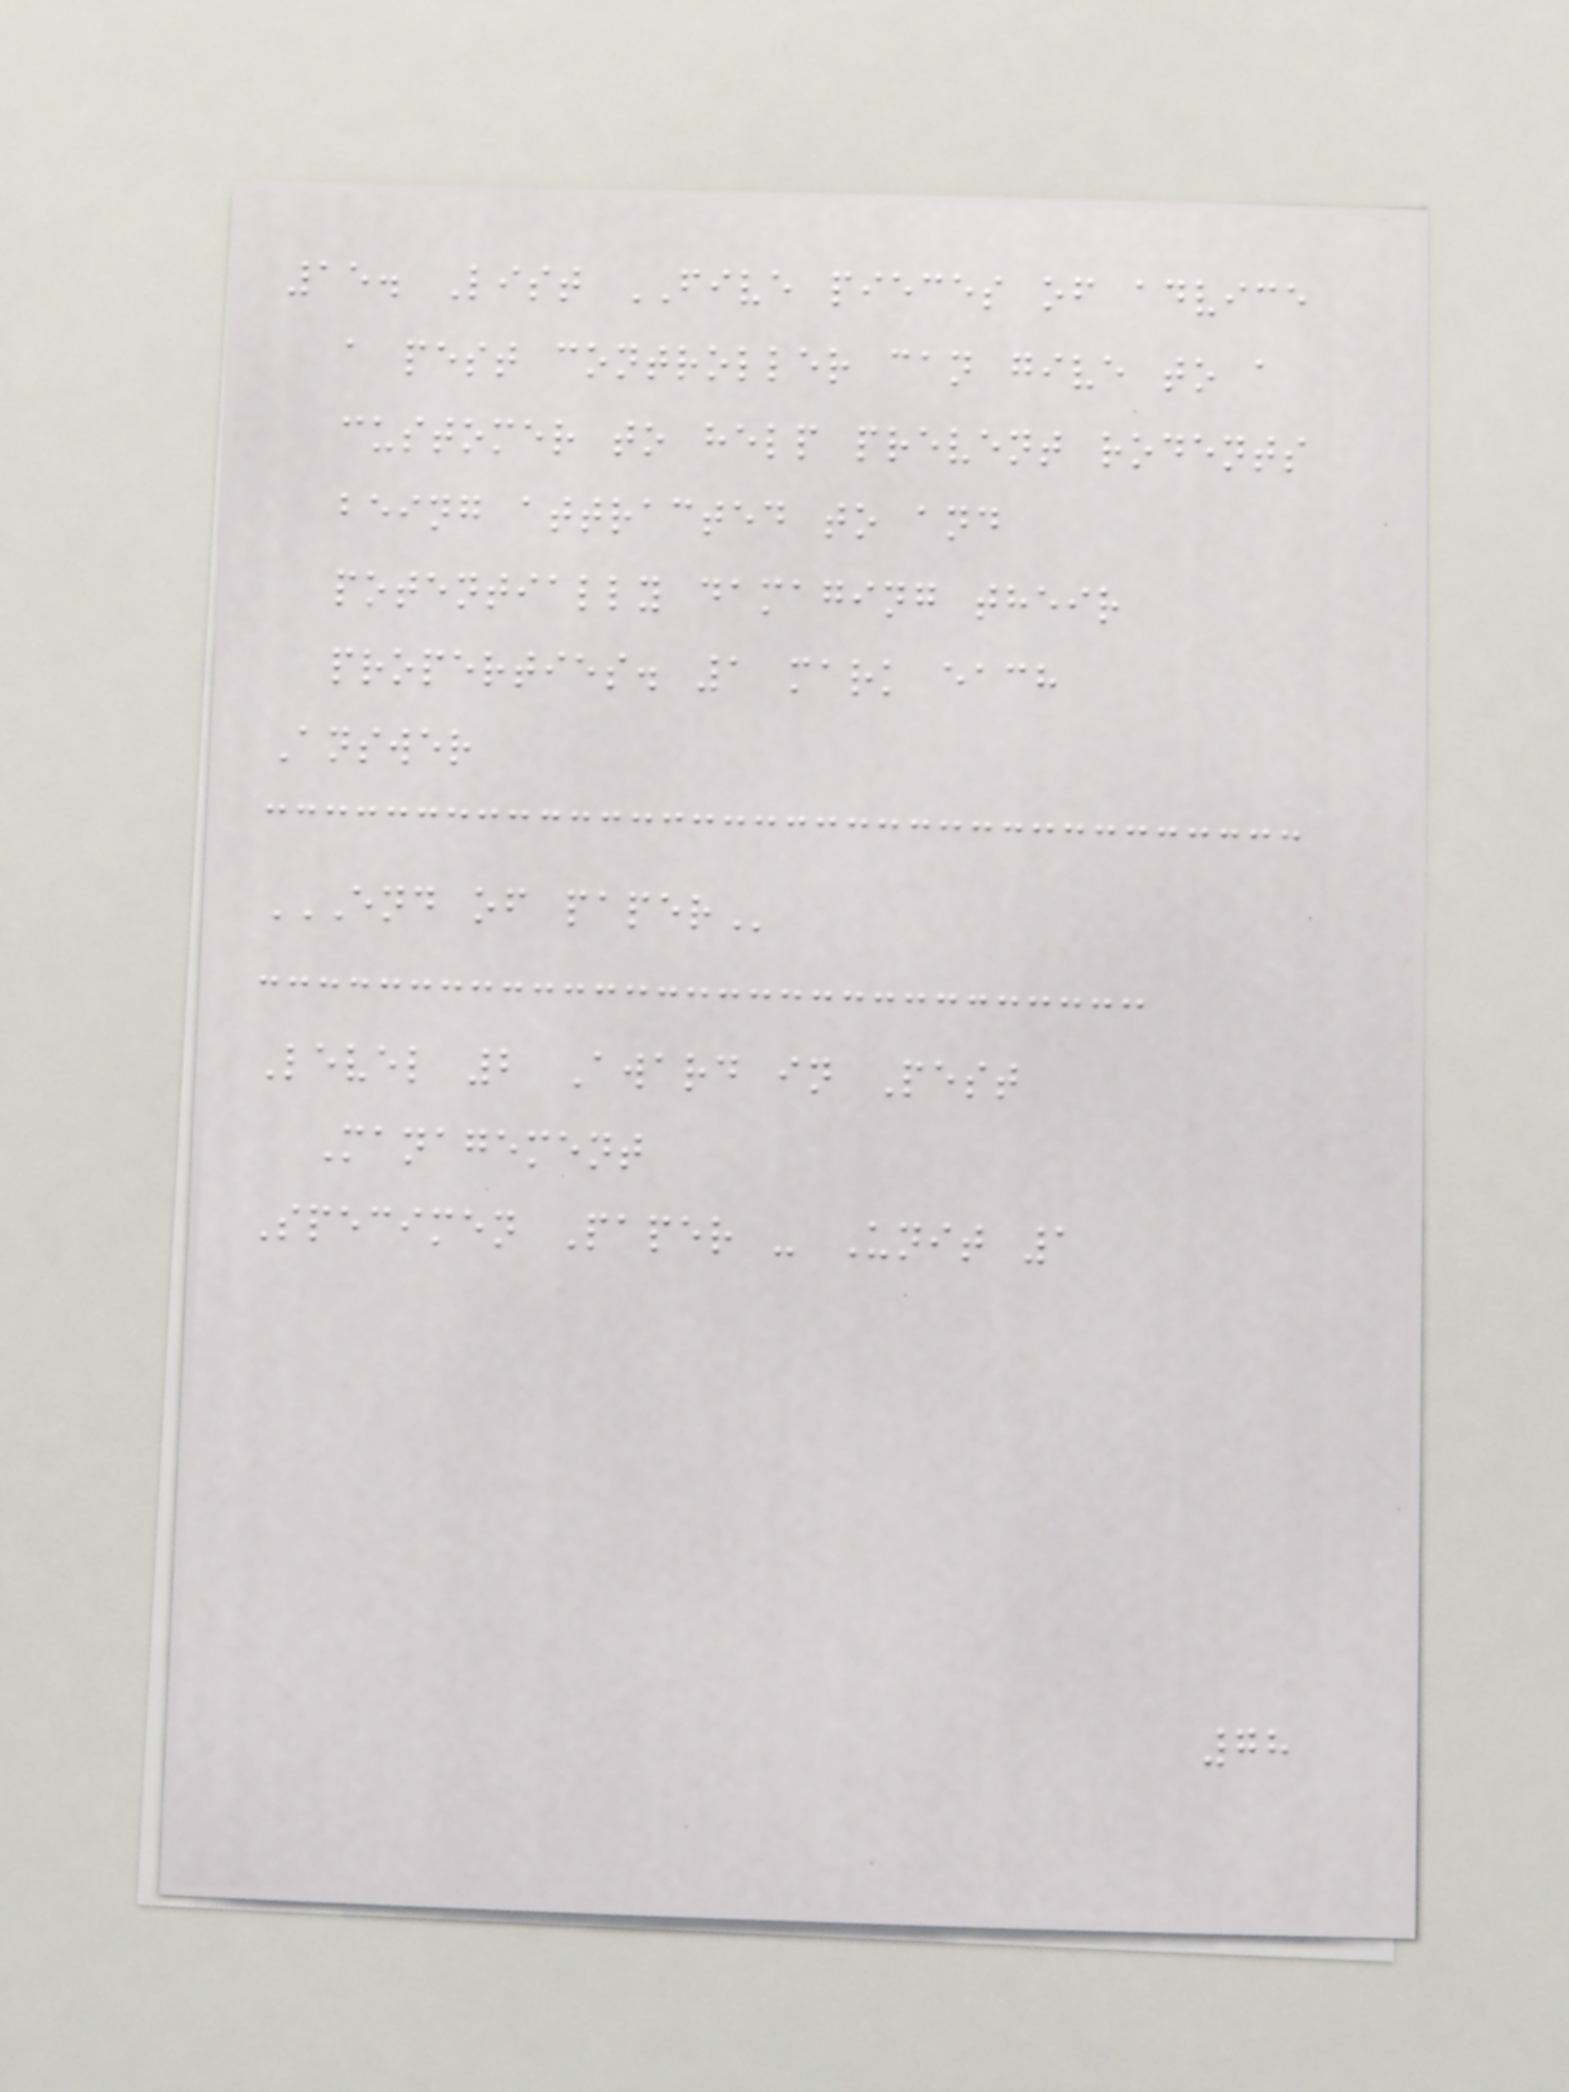15. List FIVE pieces of advice
a pest controller can give to a
customer to help prevent rodents
being attracted to and
potentially damaging their
properties. 1 mark each
Answer
END OF PAPER
Level 2 Award in Pest
Management
Specimen Paper - Unit 1
78
